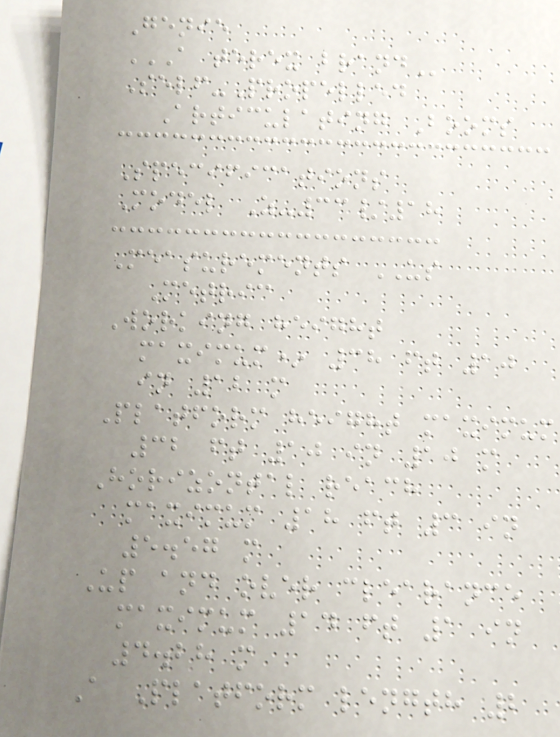Genie
A TEREX BRAND
Self-Propelled
Articulating Booms
Specifications
Model Z-33/18
Measurements US
Metric
Working height
maximum* 38 ft 10
in 12 m
Platform height maximum
32 ft 10 in 10 m
Horizontal reach
maximum 18 ft 3 in
5.57 m
Up and over clearance
maximum 14 ft 1 in
4.28 m
A Platform length 2
